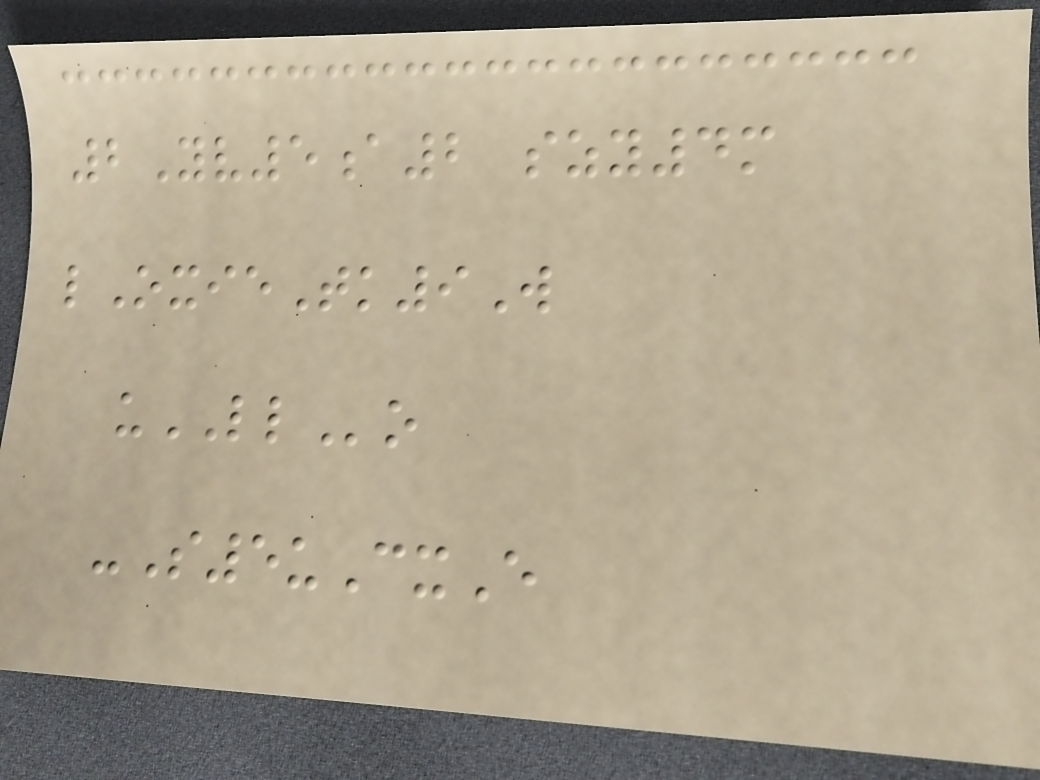2Yv5a2 szy4m
lOxieTk9W
uLLo
-S5uCxE
